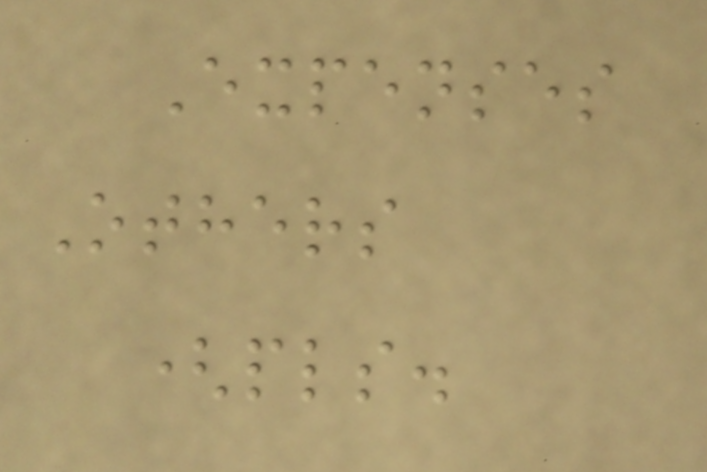Expenses
Others
(pls.
